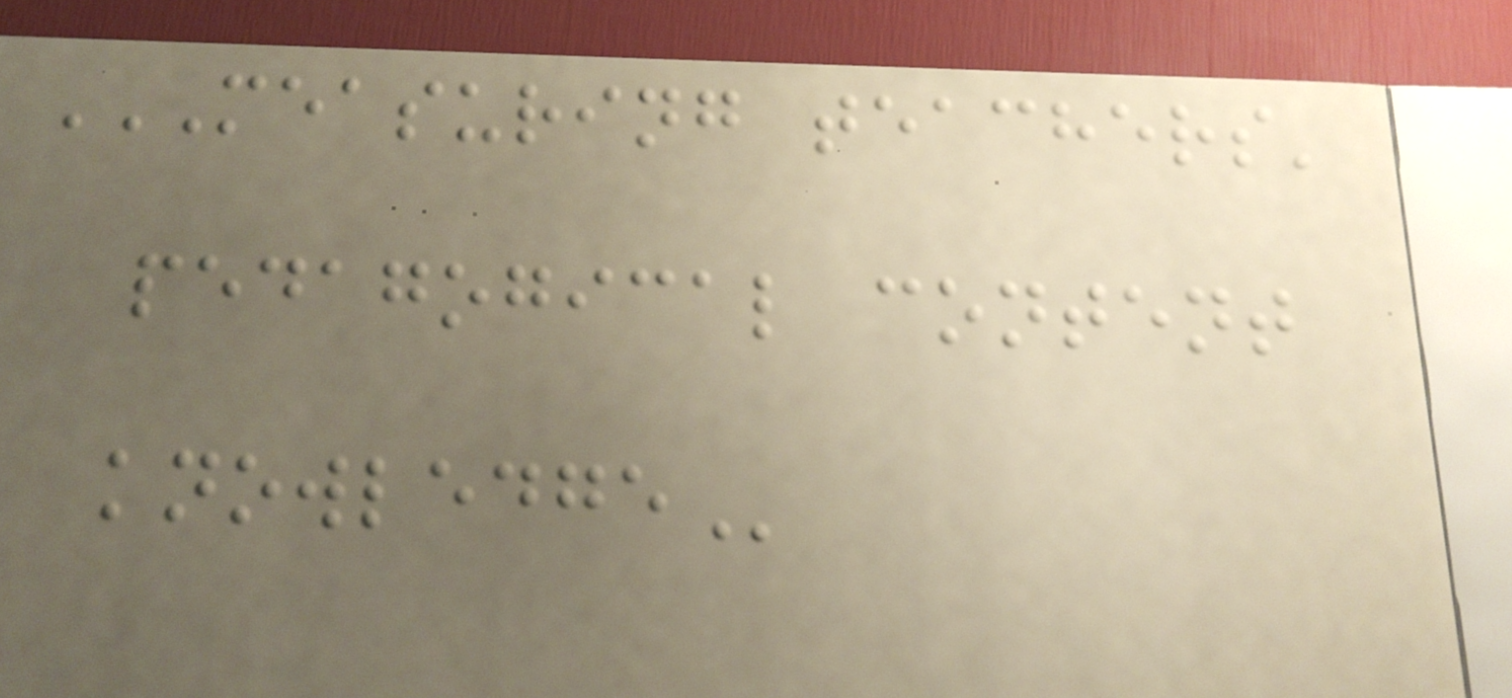MEASURING TEACHERS'
PEDAGOGICAL CONTENT
KNOWLEDGE
